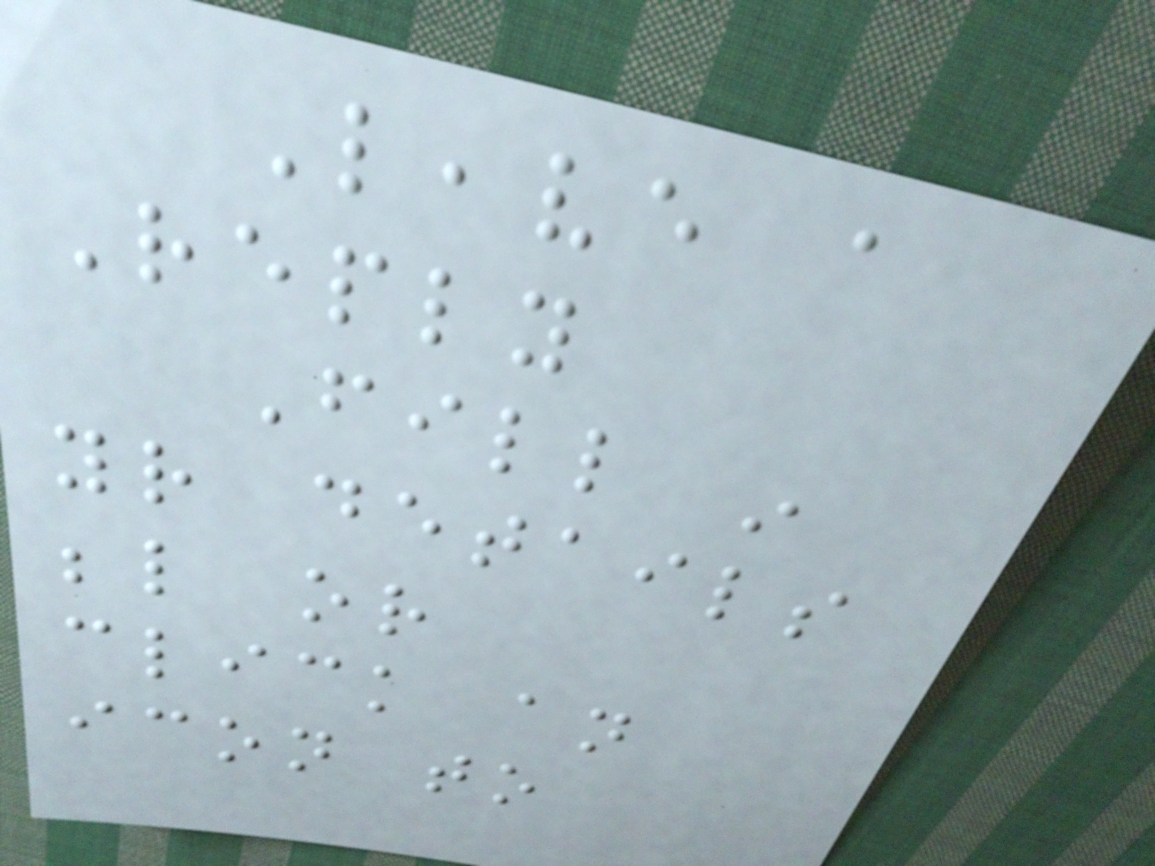Leave a
Reply
Fill in
your details
below or
click an
icon to
